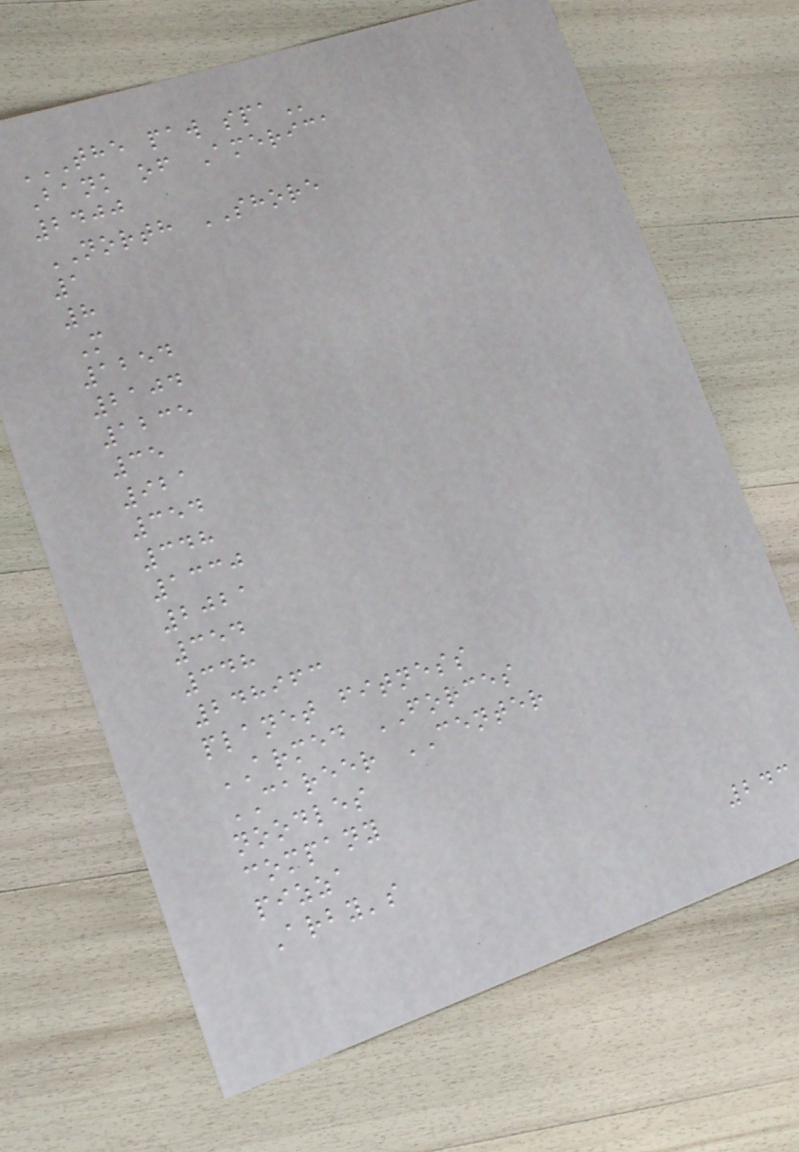THE PAW SPA
Bank of America
2400
NORTH SHORE
1
8
M
1254
2104
1235
35
921
354
348
1330
2021
354
348
248963
planet fitness
ARMED FORCES
CAREER CENTER
noodles
company
pizza
Arby's
243
